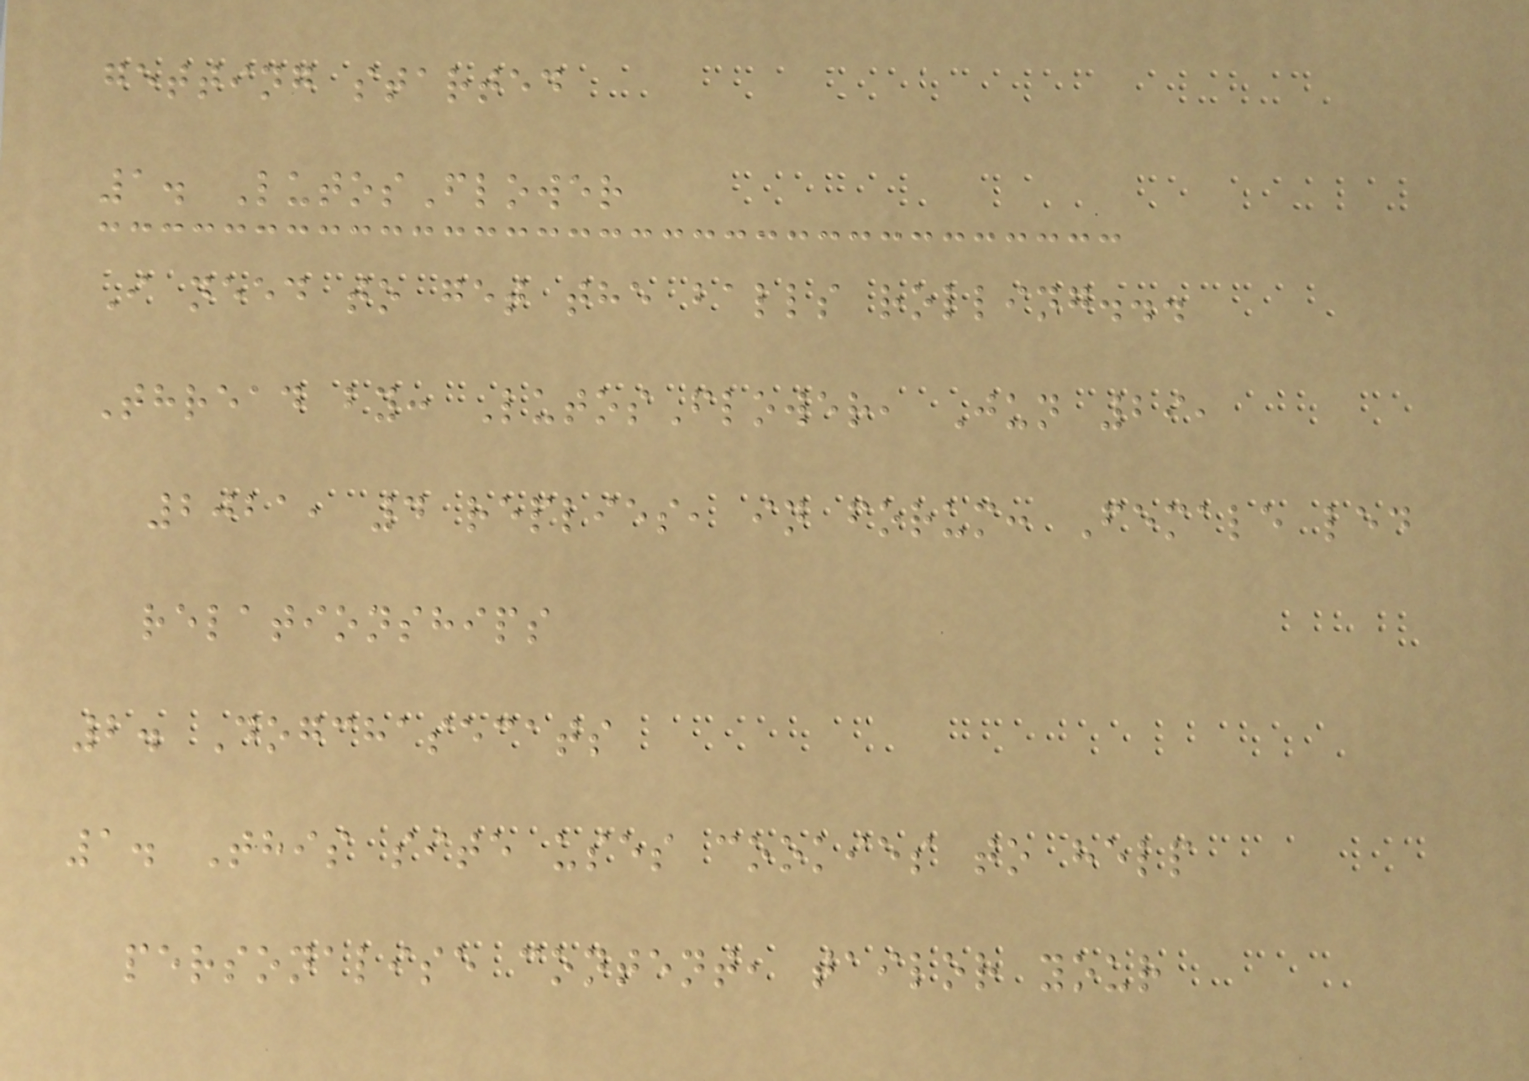getting started
1. LutosFlower
I need to get the balls rolling...
Thread by: LutosFlower, Jun 29,
2021, 4 replies, in forum: Female led
relationships
2. Dogchasecats
1. This site uses cookies to help
personalise content, tailor your
